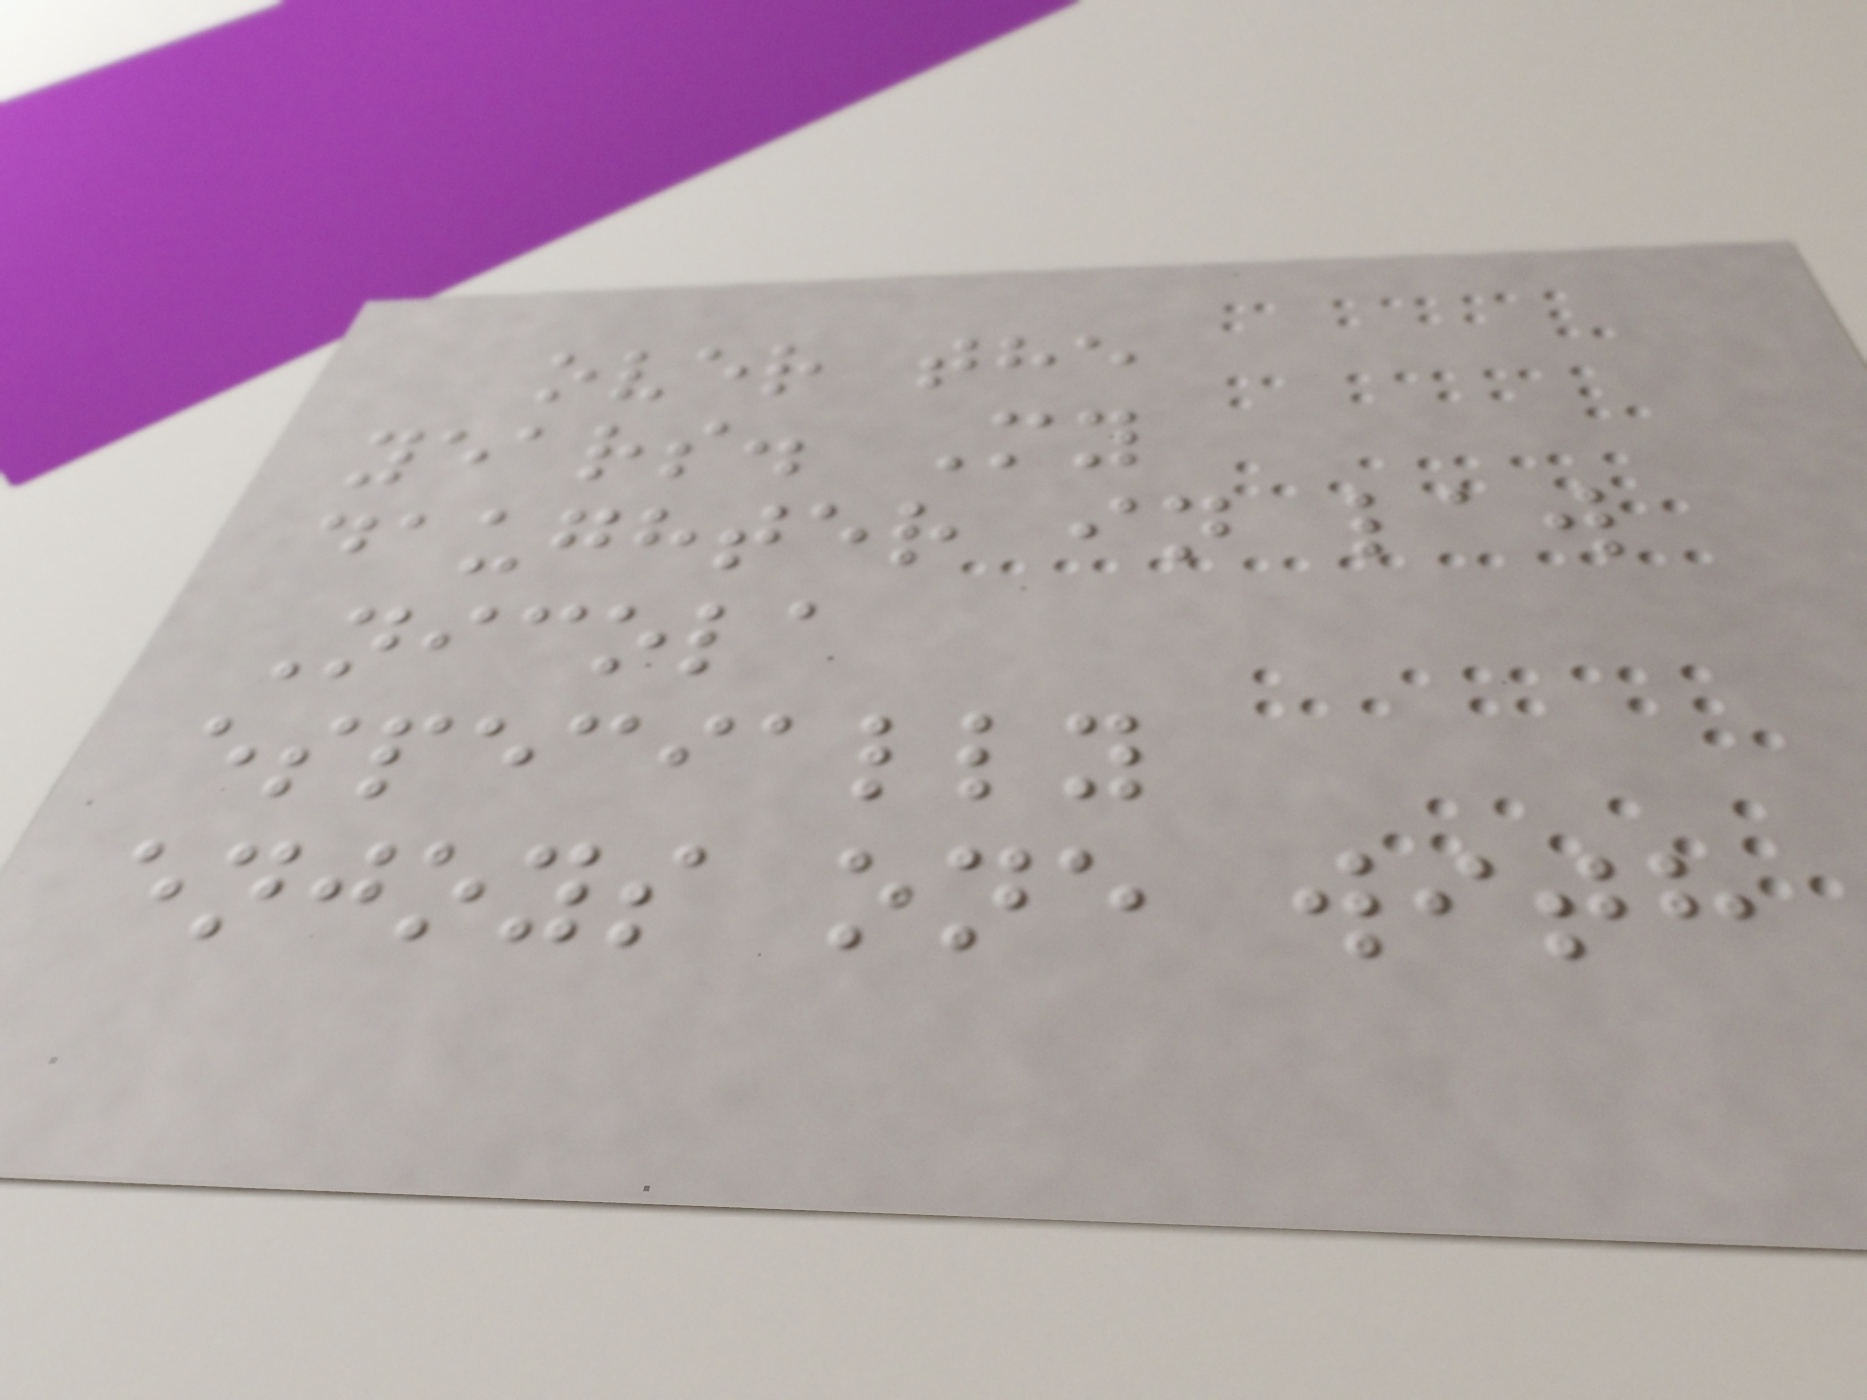over the
years. My
daughter in law
Nicola
especially
enjoys one with
